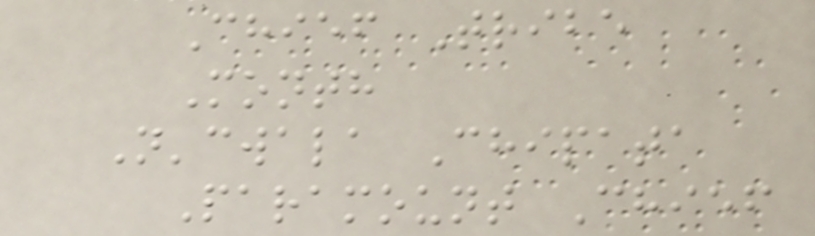Chief Tribe
Month
N'cwala Chipata
Paramount Chief
